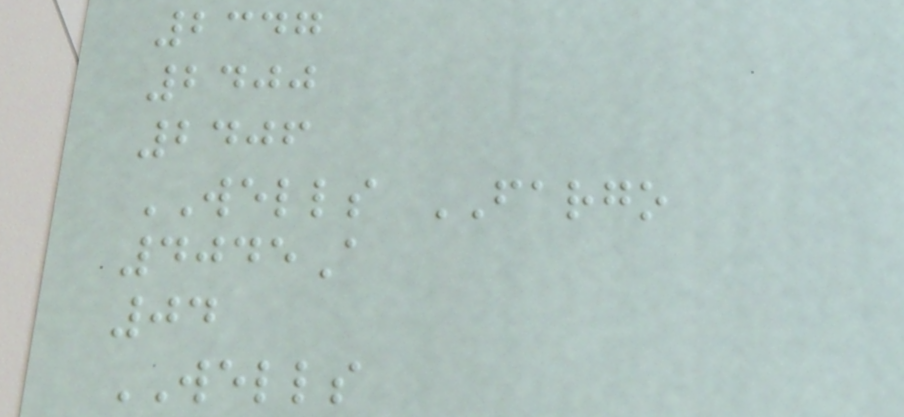2347
2400
2406
WELLS FARGO
4045A
04
WELLS
